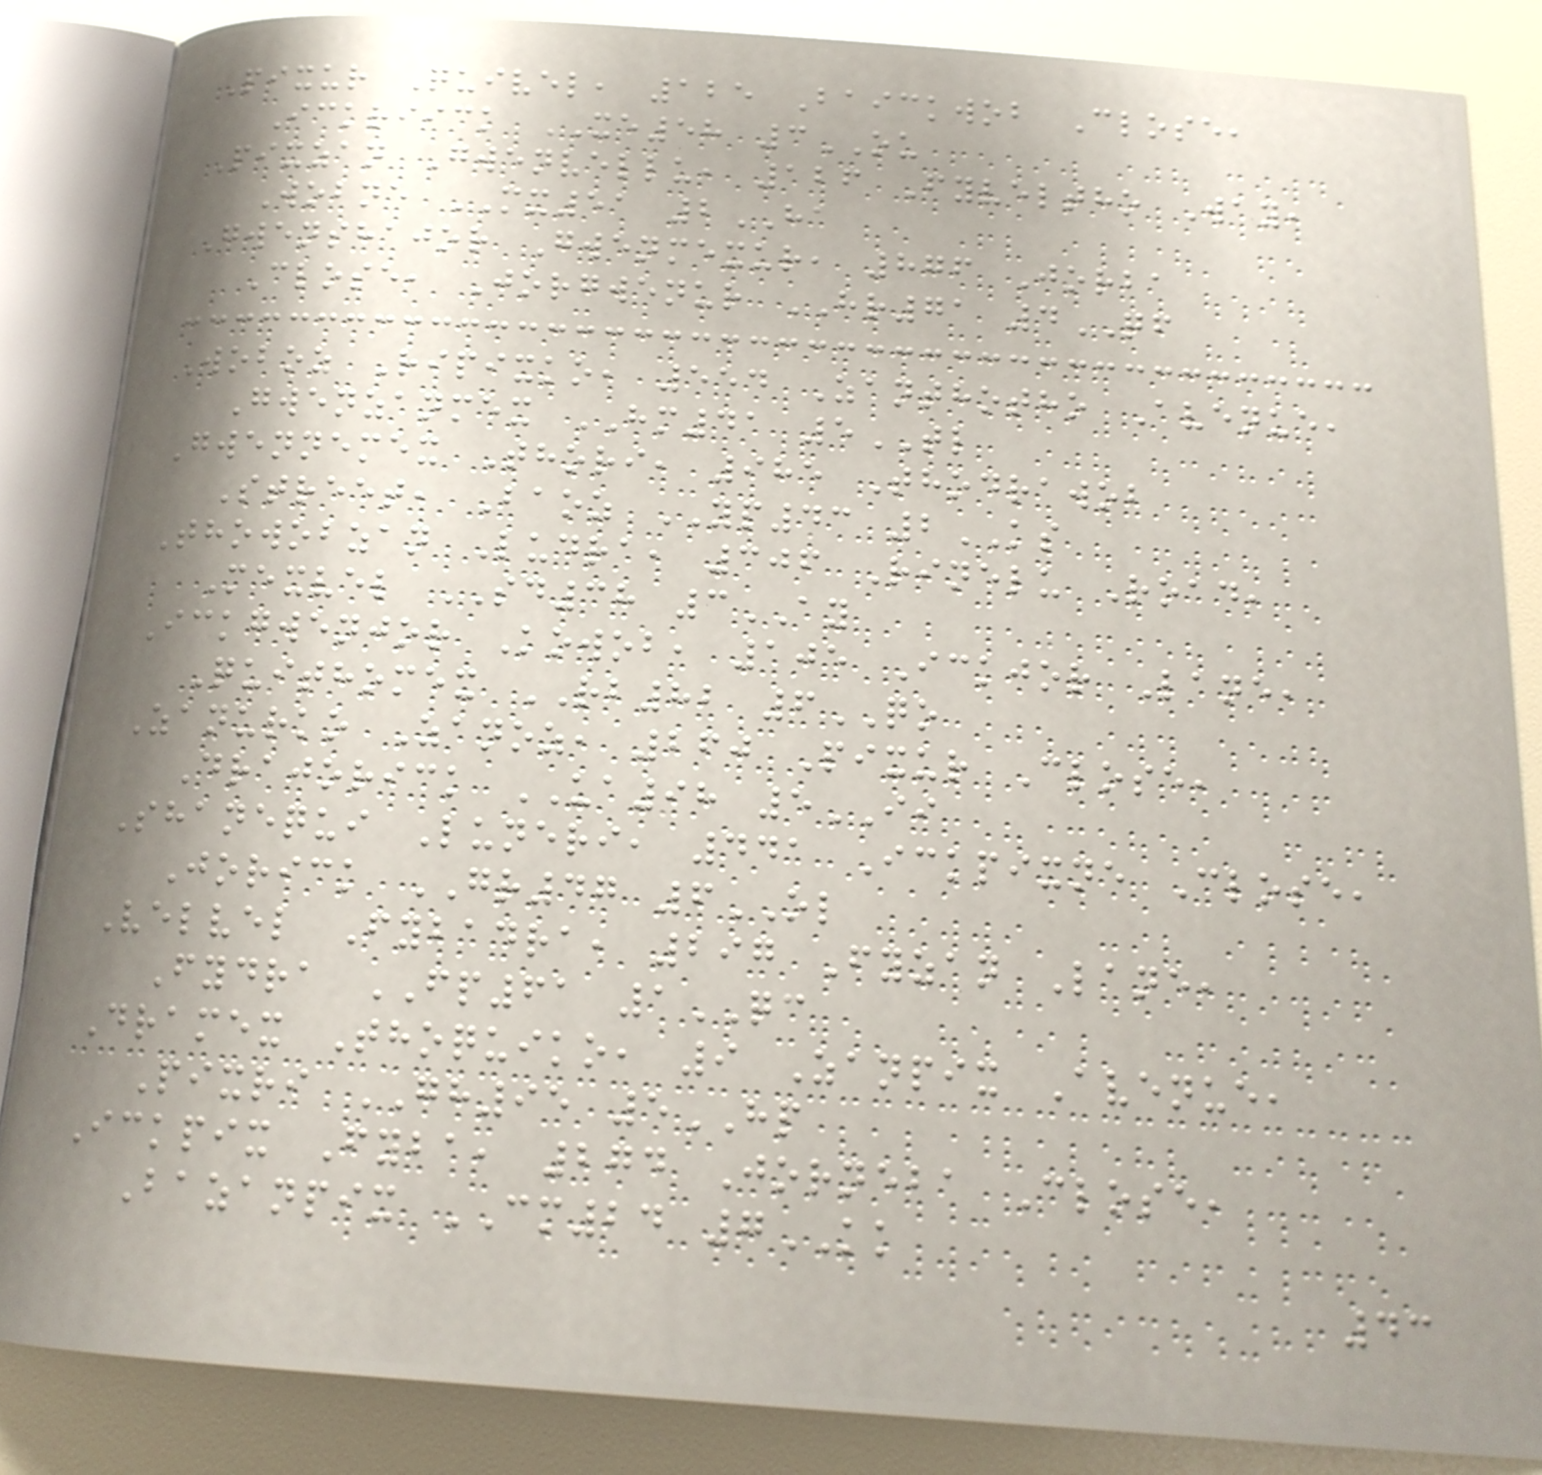Pixur Quivel, 125 Baickwob Close,
Ickriick XE58 3OU
Pixzan Gwenvellu, 126 Fyveltho Way,
Wobne MX51 2HA
Gwenshajor Gwenmexur, 876 Jorba
Close, Jorgwenur HR71 4QF
Woboz Ripixko, 554 Zanthotho Avenue,
Gwenzanmex HM41 5TL
Gwennemex Thori, 985 Thodrawob
Street, Baoz YP43 2KS
Thowobzan Ludra, 306 Rinelu Road,
Mexvel SD38 3AY
Ickgwenjor Kowob, 105 Ickjor Lane,
Quithomex RB82 6QO
Zanurko Zanoz, 260 Pixur Close,
Drajorick UA98 5II
Shanequi Luneri, 441 Ickpixne Close,
Jorick GR47 6OL
Velvel Fybadra, 297 Fyzan Lane,
Fydra FP61 1QC
Dramex Thoquiko, 9 Zanpix Avenue,
Pixri GH95 5HP
Ickpix Fyba, 274 Jorneba Close,
Bazanpix CM24 7KK
43
